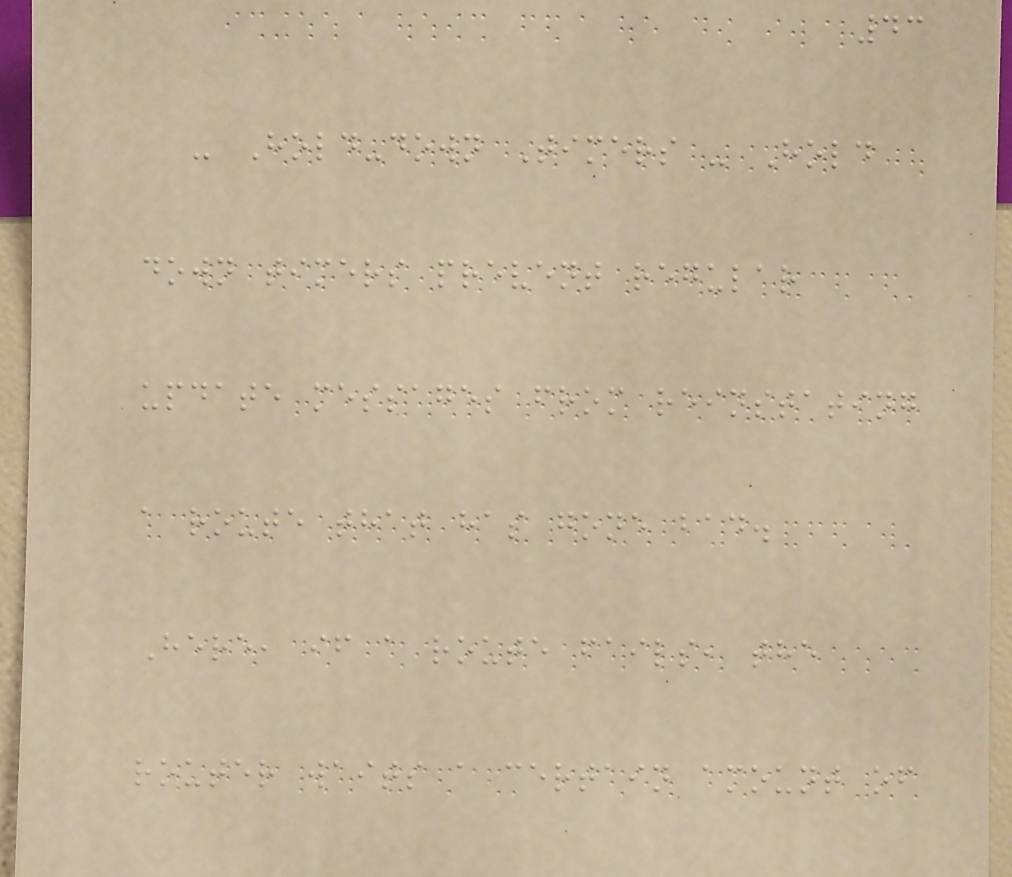43
- Hold-down Timers - Hold
down timers prevent regular
update messages from reinstating
a route that has gone bad.
Here, if a route fails, the
router waits a certain amount of
